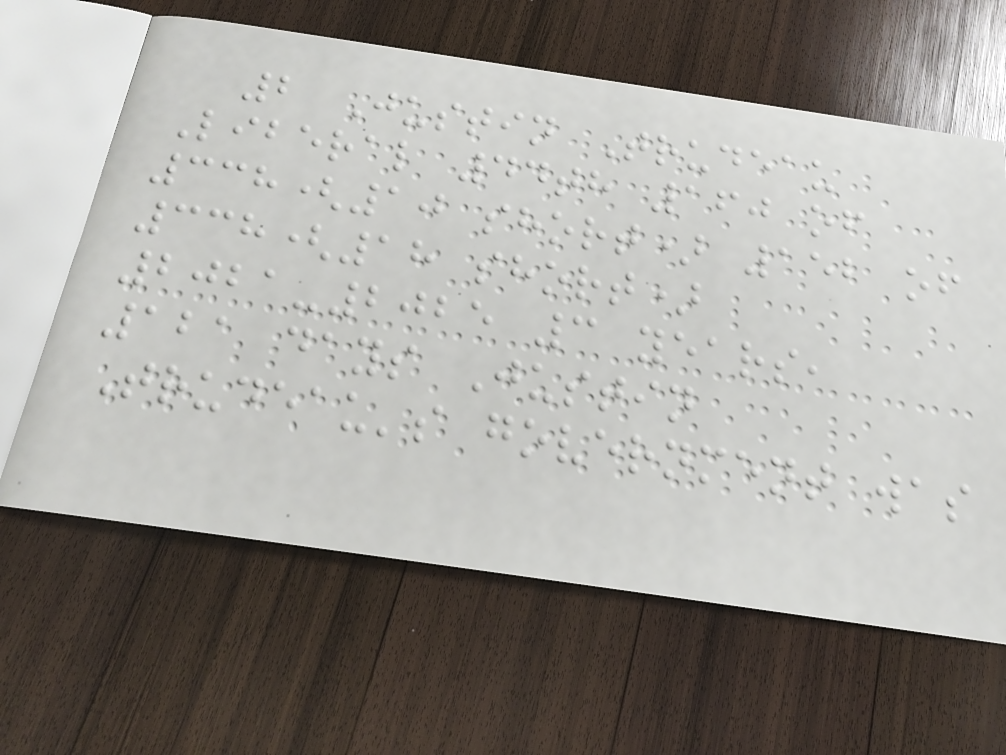2 Justin Trudeau
Liberal 44th 160 of
338(10 short) 152 of
338(18 short)
2021-2025 3 years,
121 days Justin
Trudeau's government was
